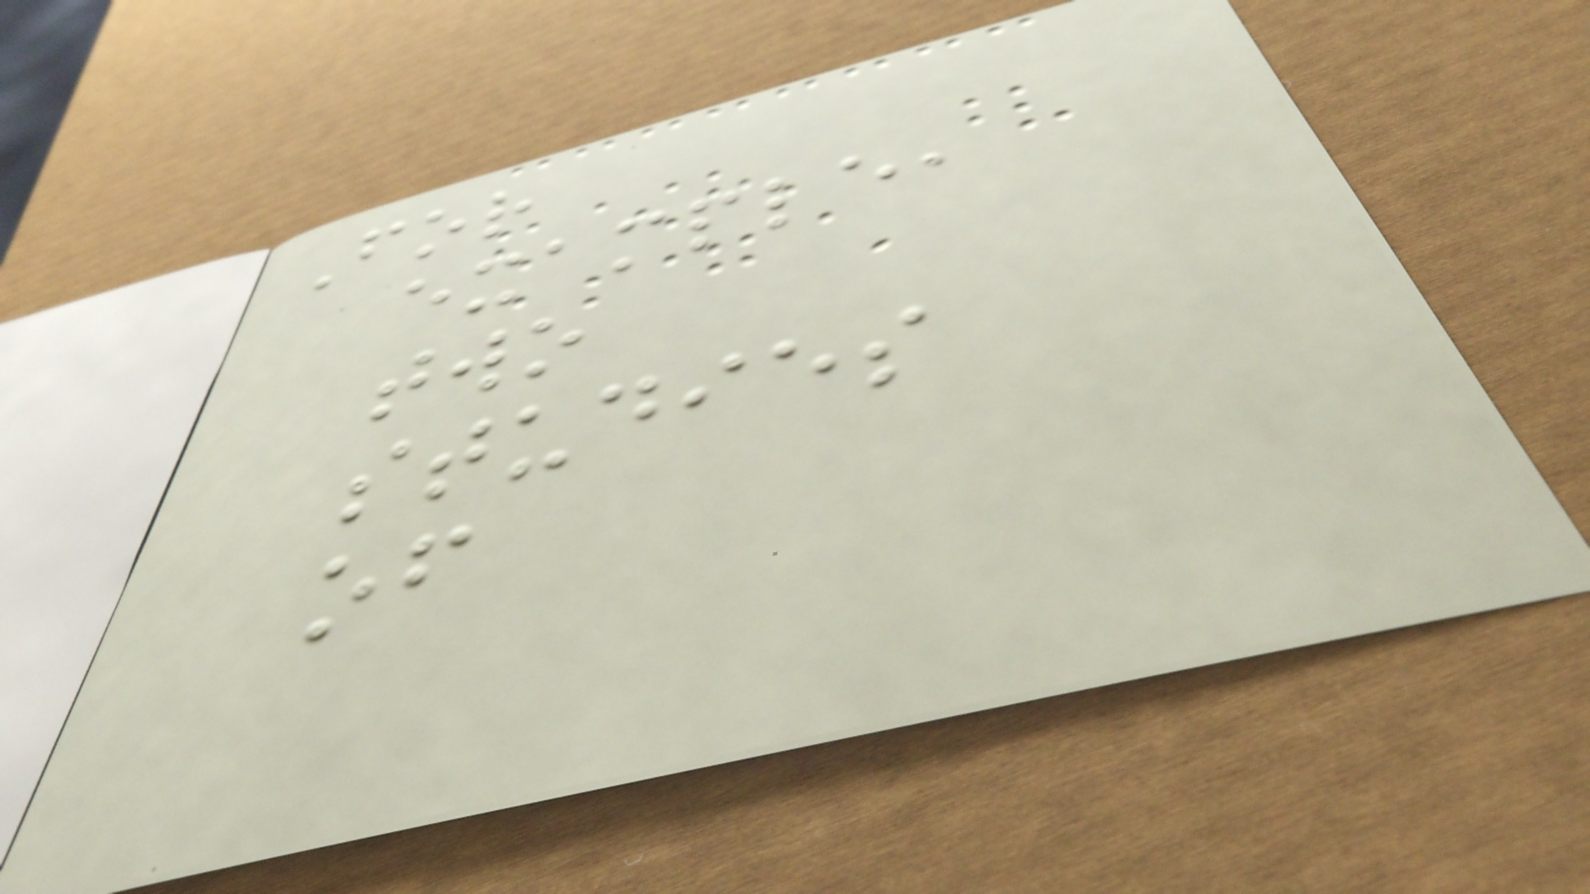For
example,
two
studies
of
